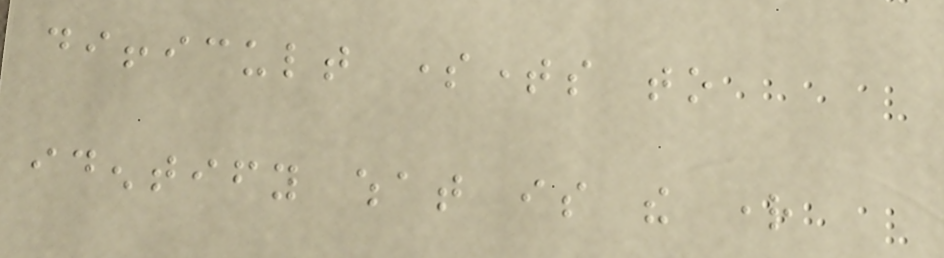difficult sometimes to
identify what is the right
